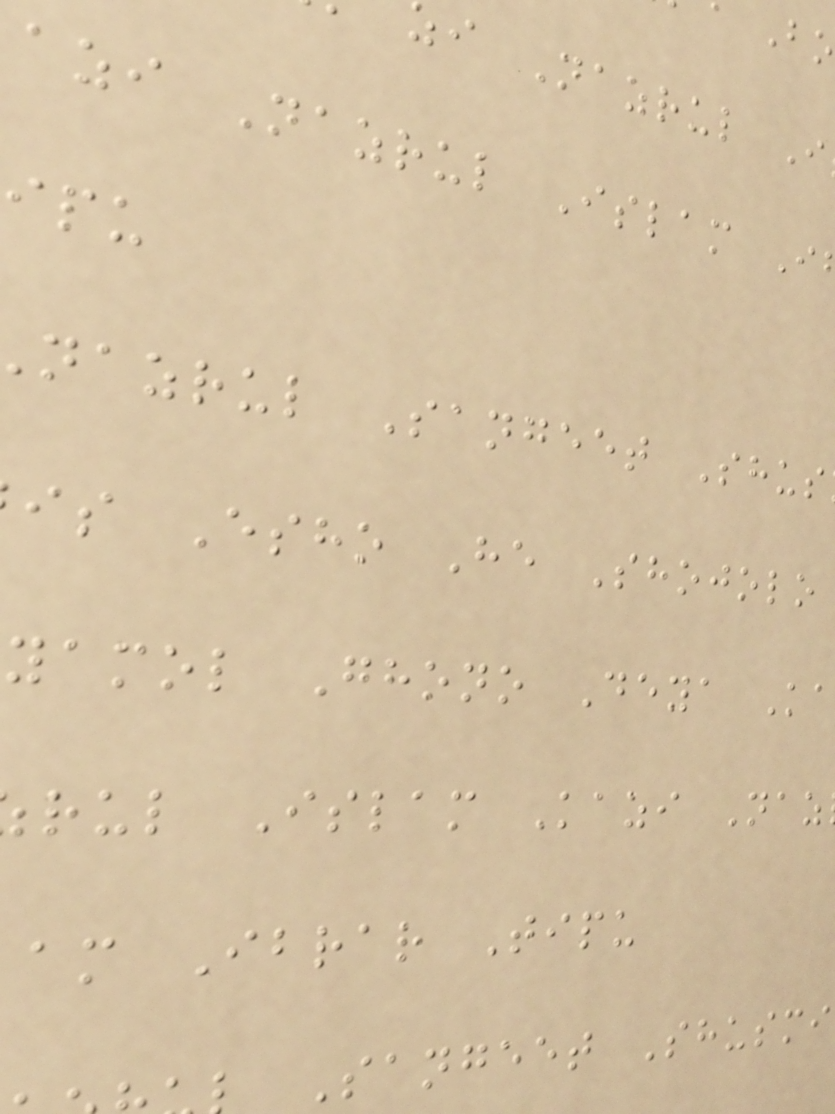i Nazrul I
azi Nazrul Islam I
nazrul Sangeet Shus
is Esho He Shojolo
yamol Ghono Deya Ka
rul Islam Kazi Naz
am Ibrar Tipu
Sangeet Shusmi
